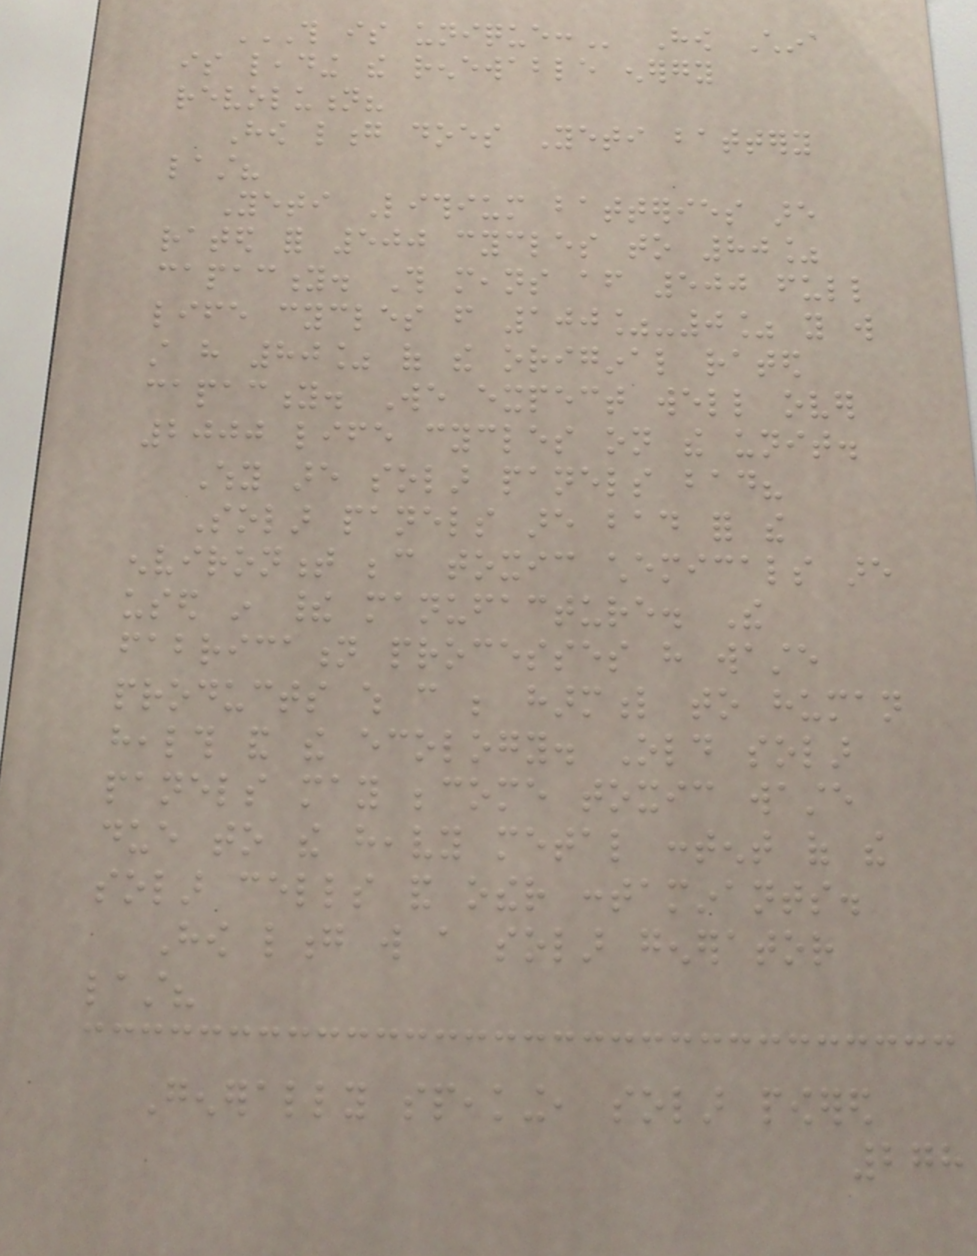THIS IS UNIQUE: How China
is leading the renewable energy
revolution?
How long does Yeti battery
last?
Yeti Lithium batteries are
rated for 500 cycles to 80%
capacity. This means after 500 full
life cycles from 100%-0% you will
still have 80% of the original rated
capacity. We expect well over
2000 life cycles on the unit.
Why are solar panels bad?
Solar panels are bad for the
environment because toxic chemicals are
used in their manufacture. The
fabrication processes have waste
products which can be harmful to human
health and the ecology. Old solar
panels may become toxic waste
due to the heavy metal content of the
solar cells and other contaminants.
How long will a solar generator
last?
Generally speaking, solar powered
278
